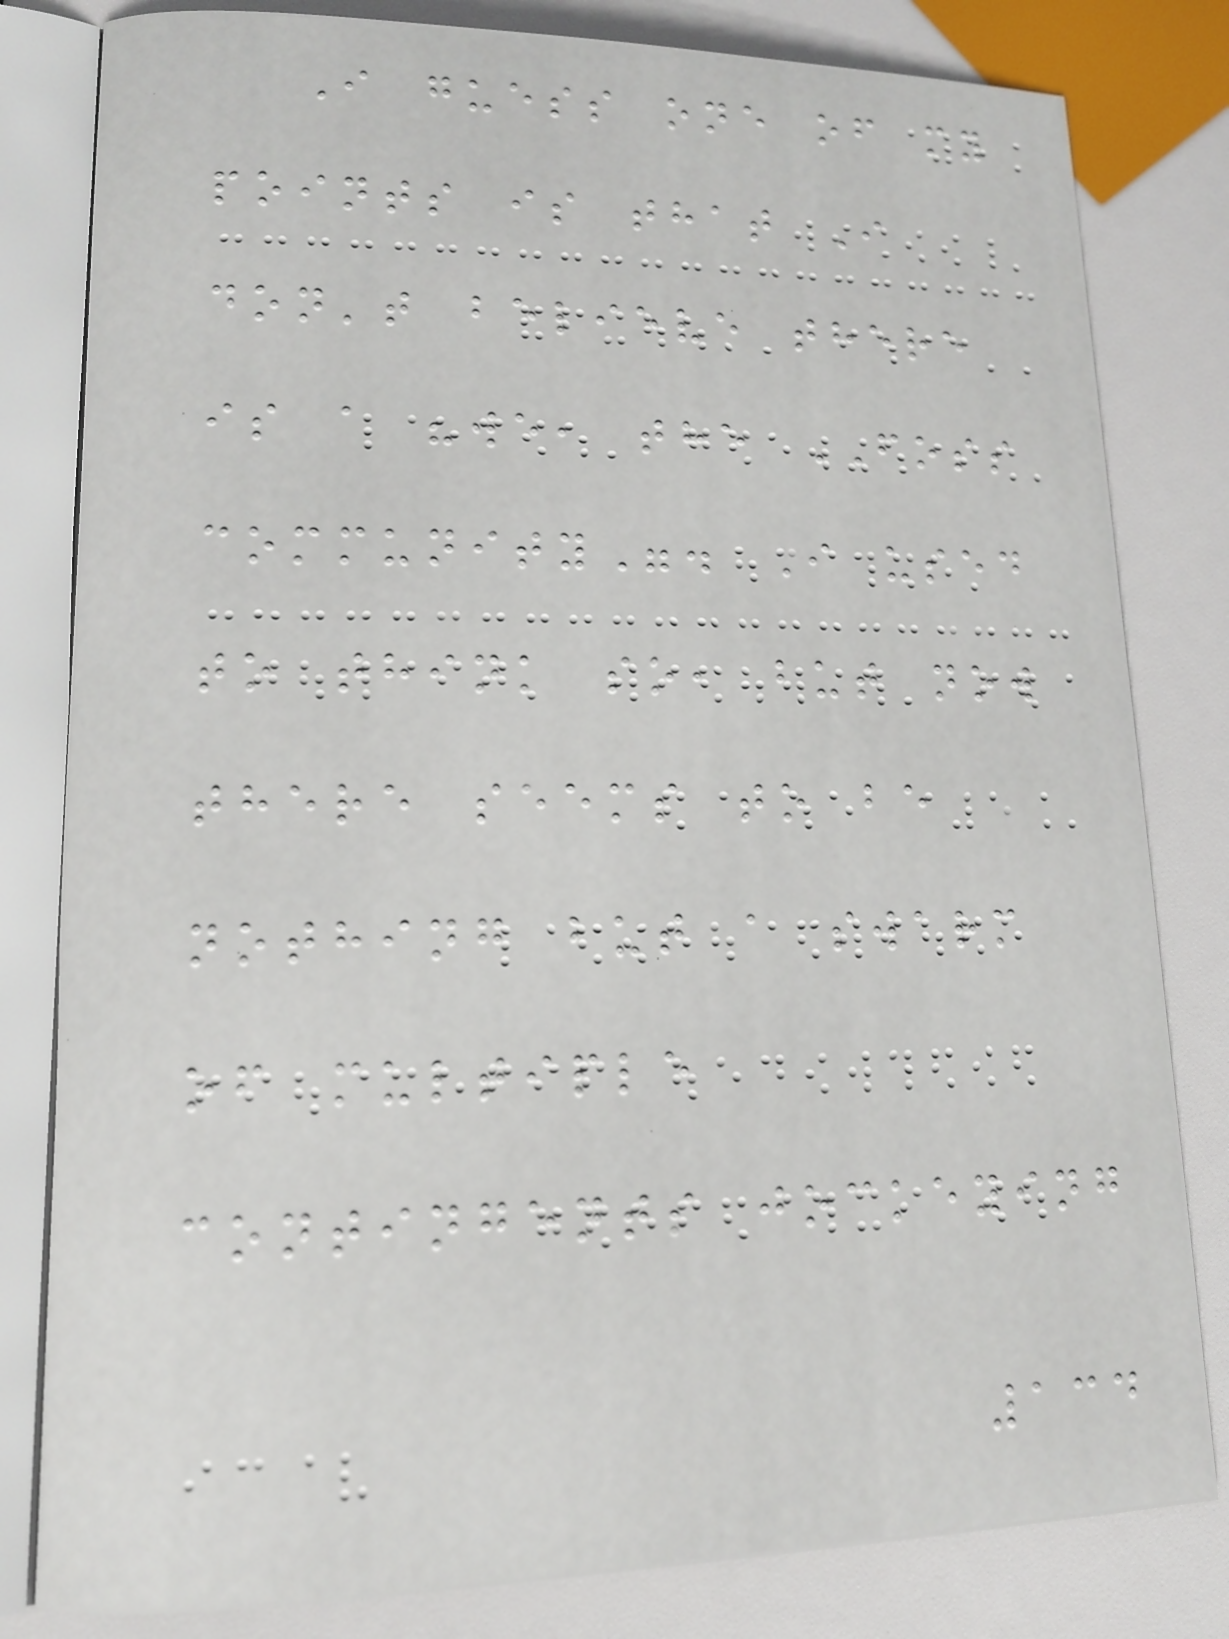I guess one of my
points is that I
don't believe there
is a "we, the FOSS
community". I used
to think so, but now
there seems to be
nothing but a swarm
of multiple
contingents jockeying
134
